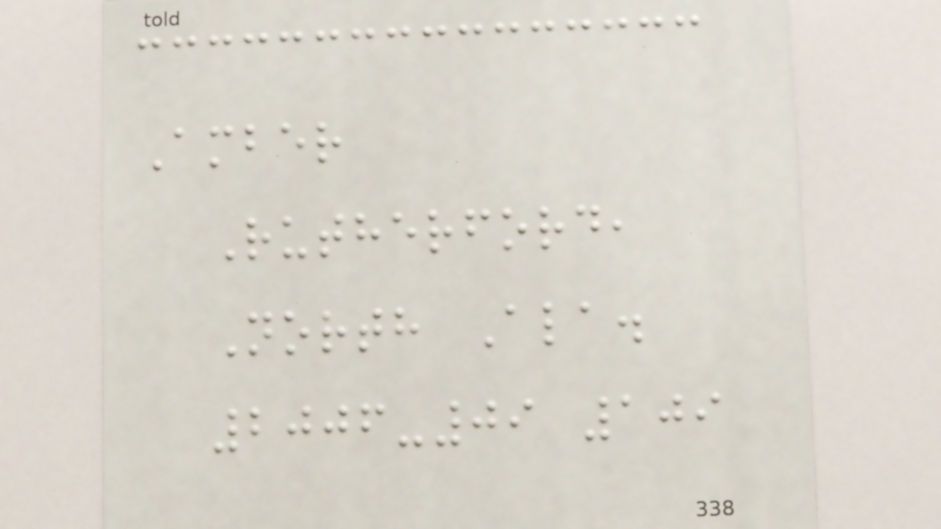Amber
Rutherford,
North Ala.
2006-09 109
